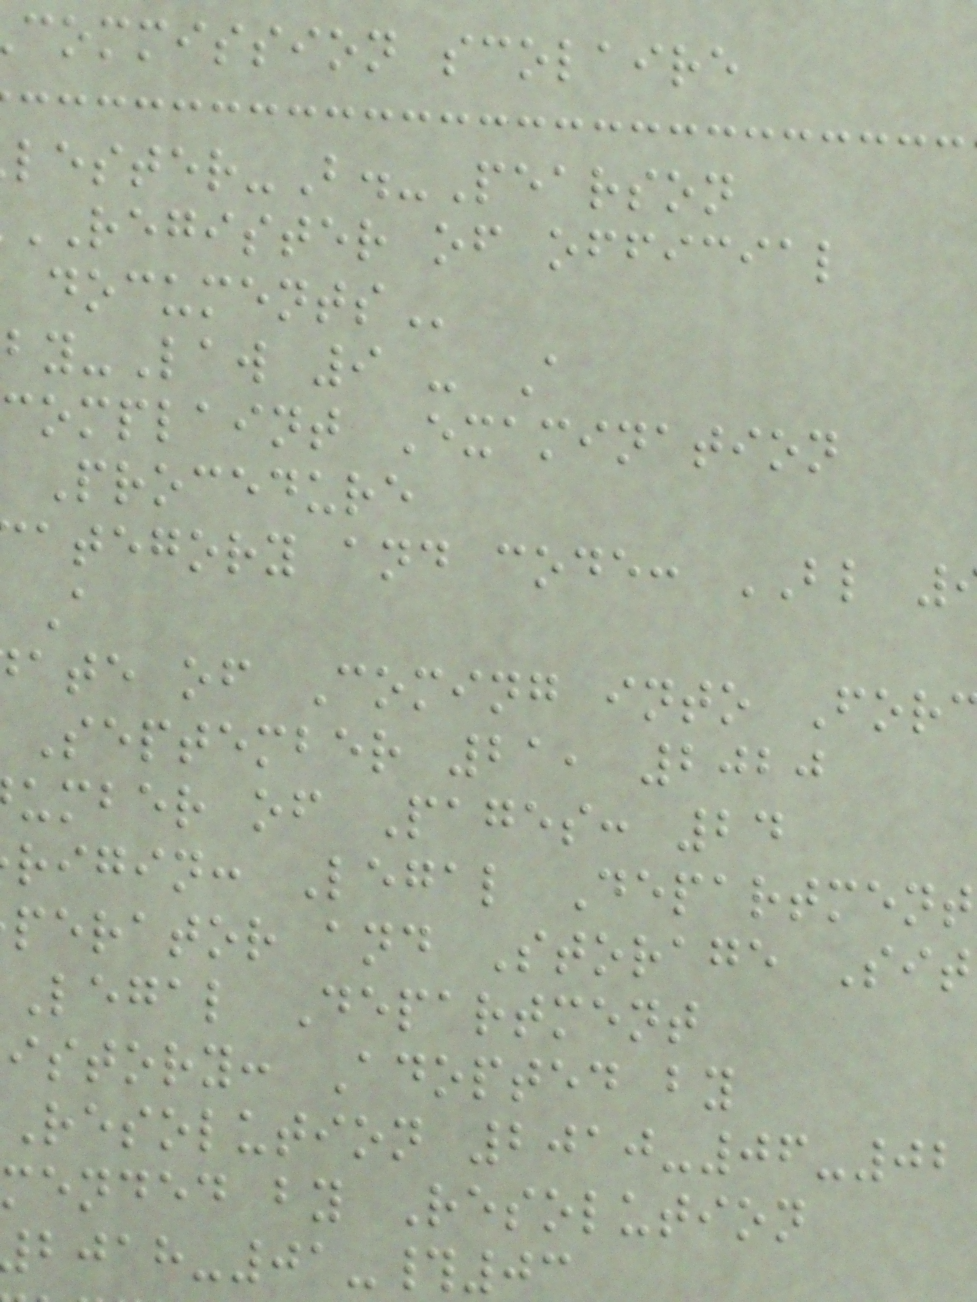commission scolaire
ester-B.-Pearson
REGISTER of official
y-Law 9 - A
complaint Examination
Procedure
ategory and code: BL
A
ate of Coming into For
September 21, 2020
umber of Pages: 24
rigin: Legal Department
perator and Storage Sit
Legal Department
istory: Adopted by
Resolution 2010-06-02
mended by Resolution
-01-#03
